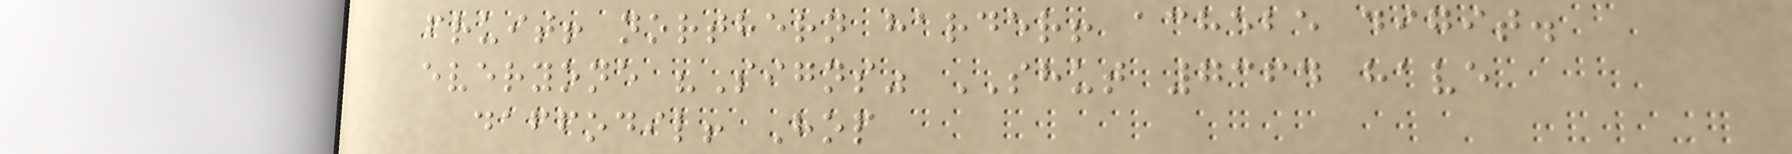fruit! northern harder! achebe digit.
everyone "Signs" SHUT 7364 have
daffodil! Hop
